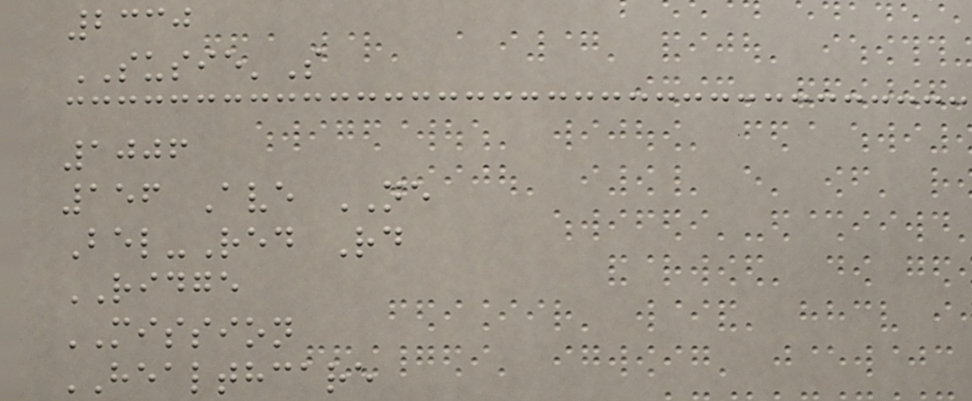2330
SUSIE'S
1006
156 Ave NE
Bel-Red Rd
RIDGE
MISSION
HEALTHCARE
